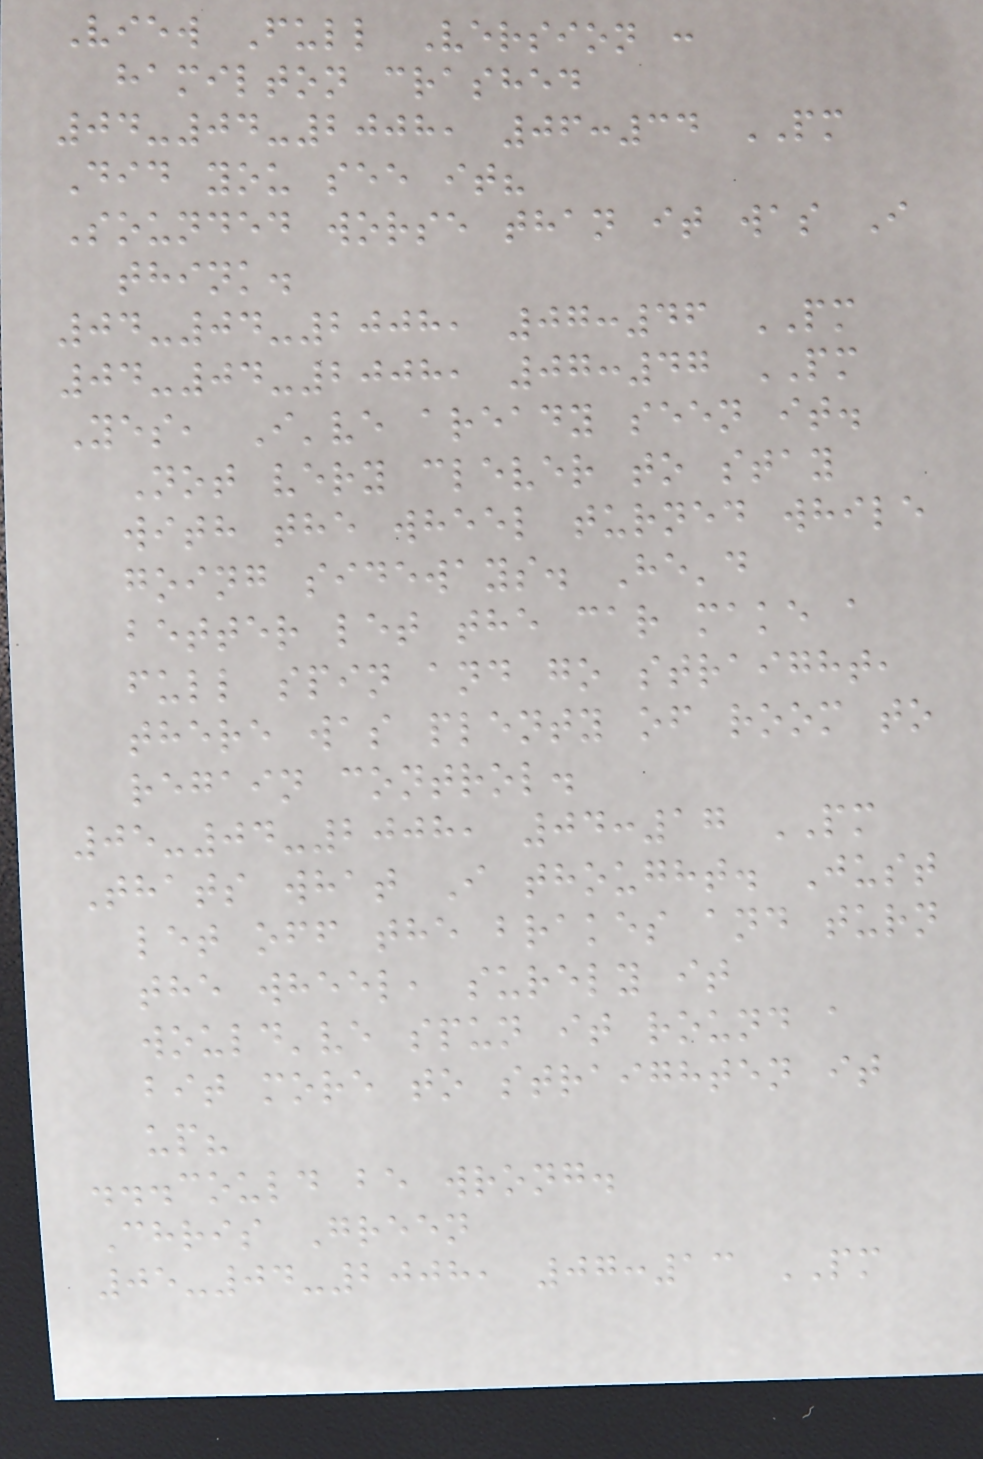View Full Version :
hamilton crashed
04-04-2008, 06:34 PM
Did you see it?
Sounded worse than it was I
think.
04-04-2008, 07:46 PM
04-04-2008, 07:47 PM
Yes, I've aready seen it.
Not very clever to stay
with the wheel turned while
going sideways. He'd
better let the car make a
full spin and go straight,
there was plenty of room to
regain control.
05-04-2008, 04:17 PM
Thats what I thought. Just
let off the brakes and turn
the wheel, surely it
would've spun it round a
bit more to straighten it
up?
...could be wrong.
Chris Green
05-04-2008, 07:13 PM
